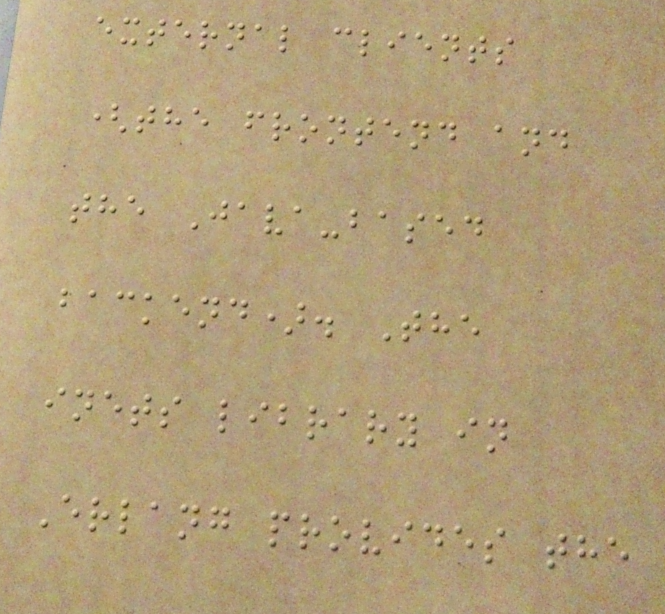external clients
(the frontend and
the Java-based
backend). The
inets library in
Erlang provides the
